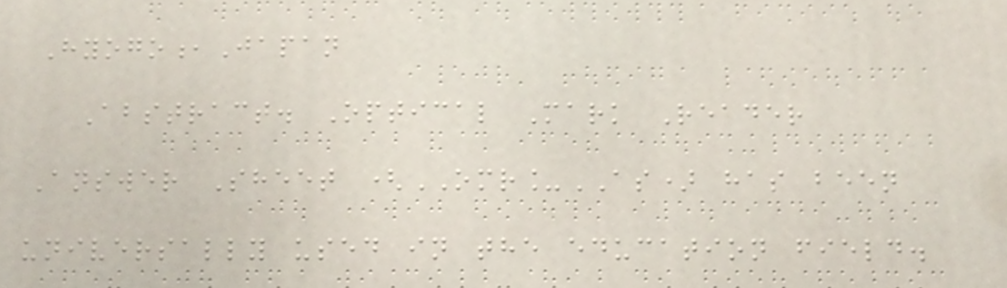Hyogo,Japan
Abstract. Optical Mark Reader
Answer Sheet (OMR_AS) has been
universally used in the education field.
